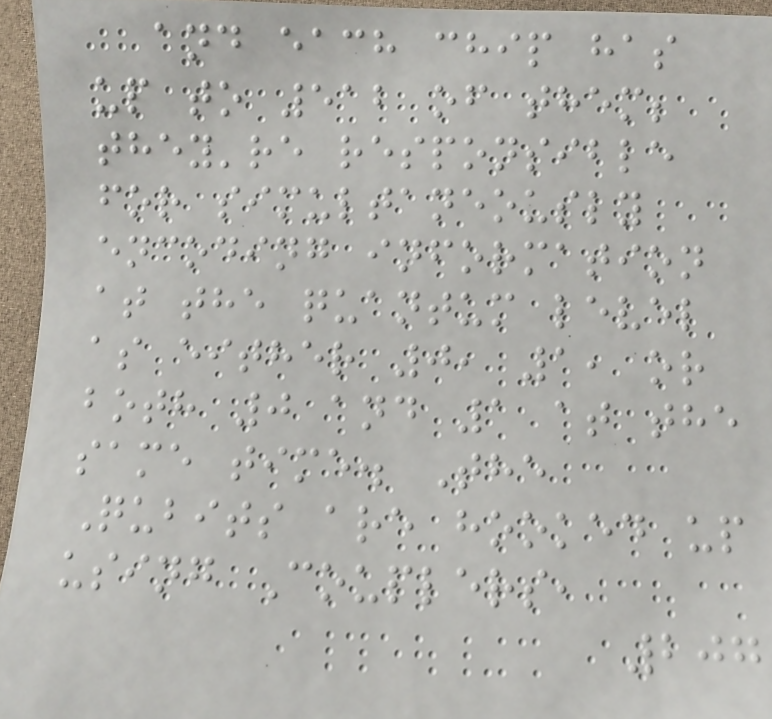and each chip has
up to 512 of them;
they're responsible
for simultaneously
encoding information
at the quantum level
as either 0, 1, or
both 0 and 1 at the
same time. The
Qubits are hooked up
using Couplers,
207
